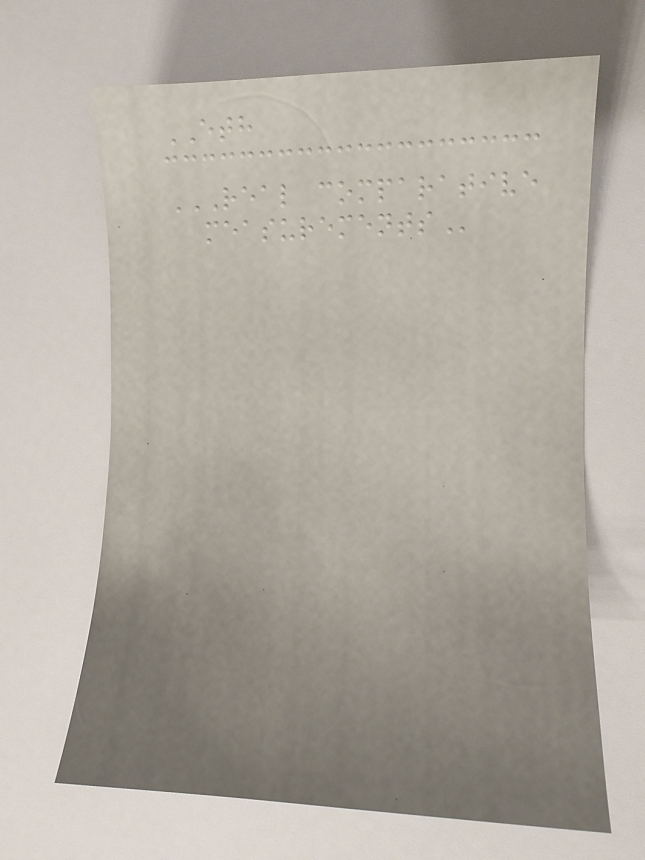ETH
REAL COMPARATIVE
MEASUREMENTS
